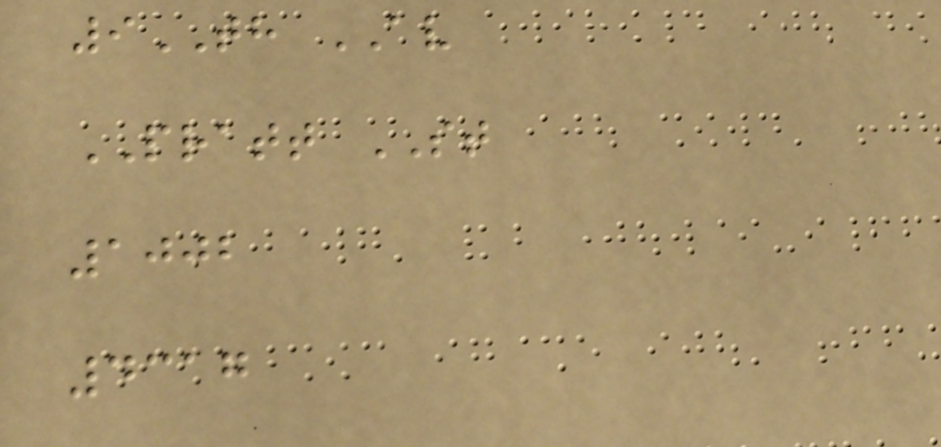9TH AV
PRATT ST
1002
4317
